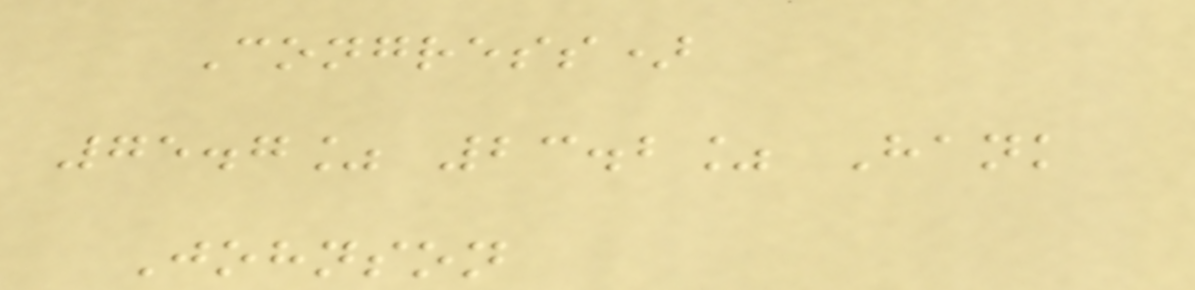Congress)
75.7% 23.2% Hank
Johnson
